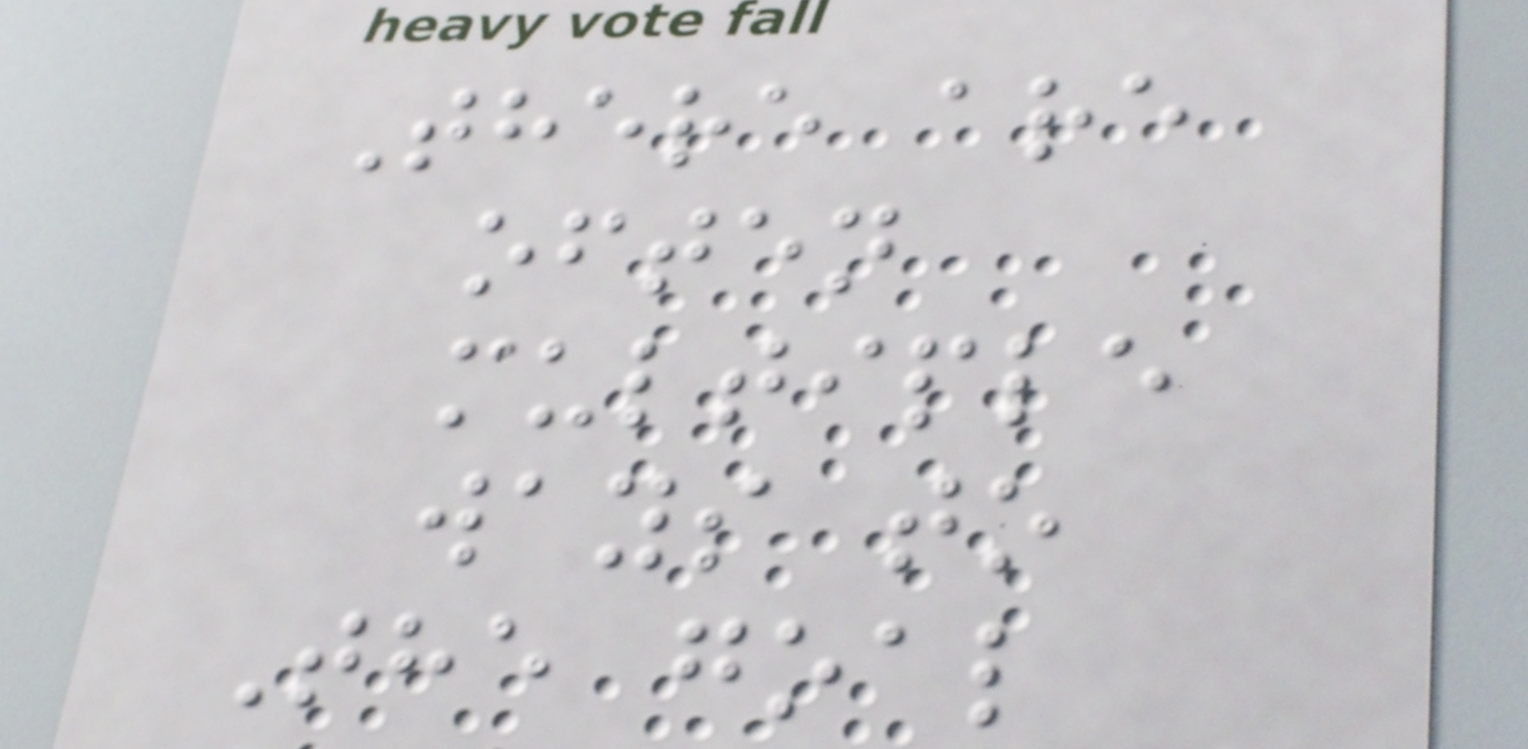There are
often
multiple
ways to
The goal
